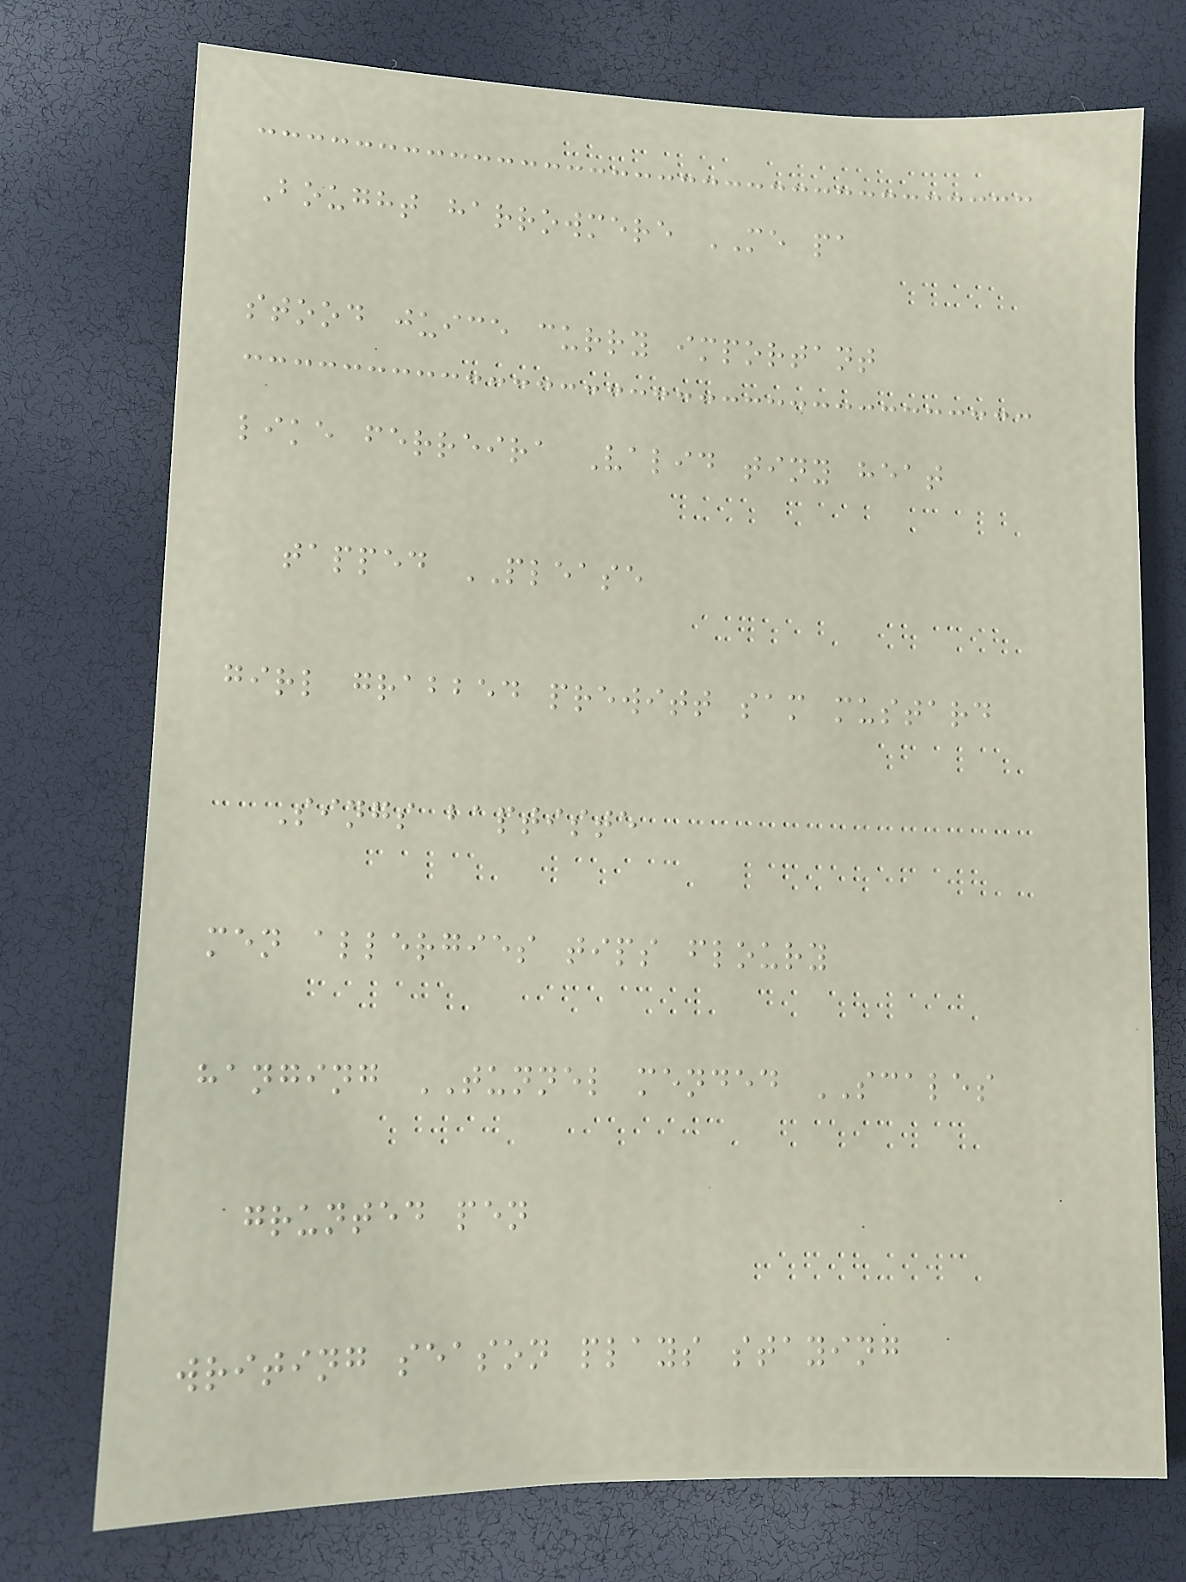Bought harrowmere ME pa
stood juice curry important
like ferreira Valid tiny heat
tapped PLEASE
girl grabbed prewitt sam mustard
Sings baptiste
men allergies tips floury
hanging TUNNEL mended SCALES
grunted pen
writing season plays staying
